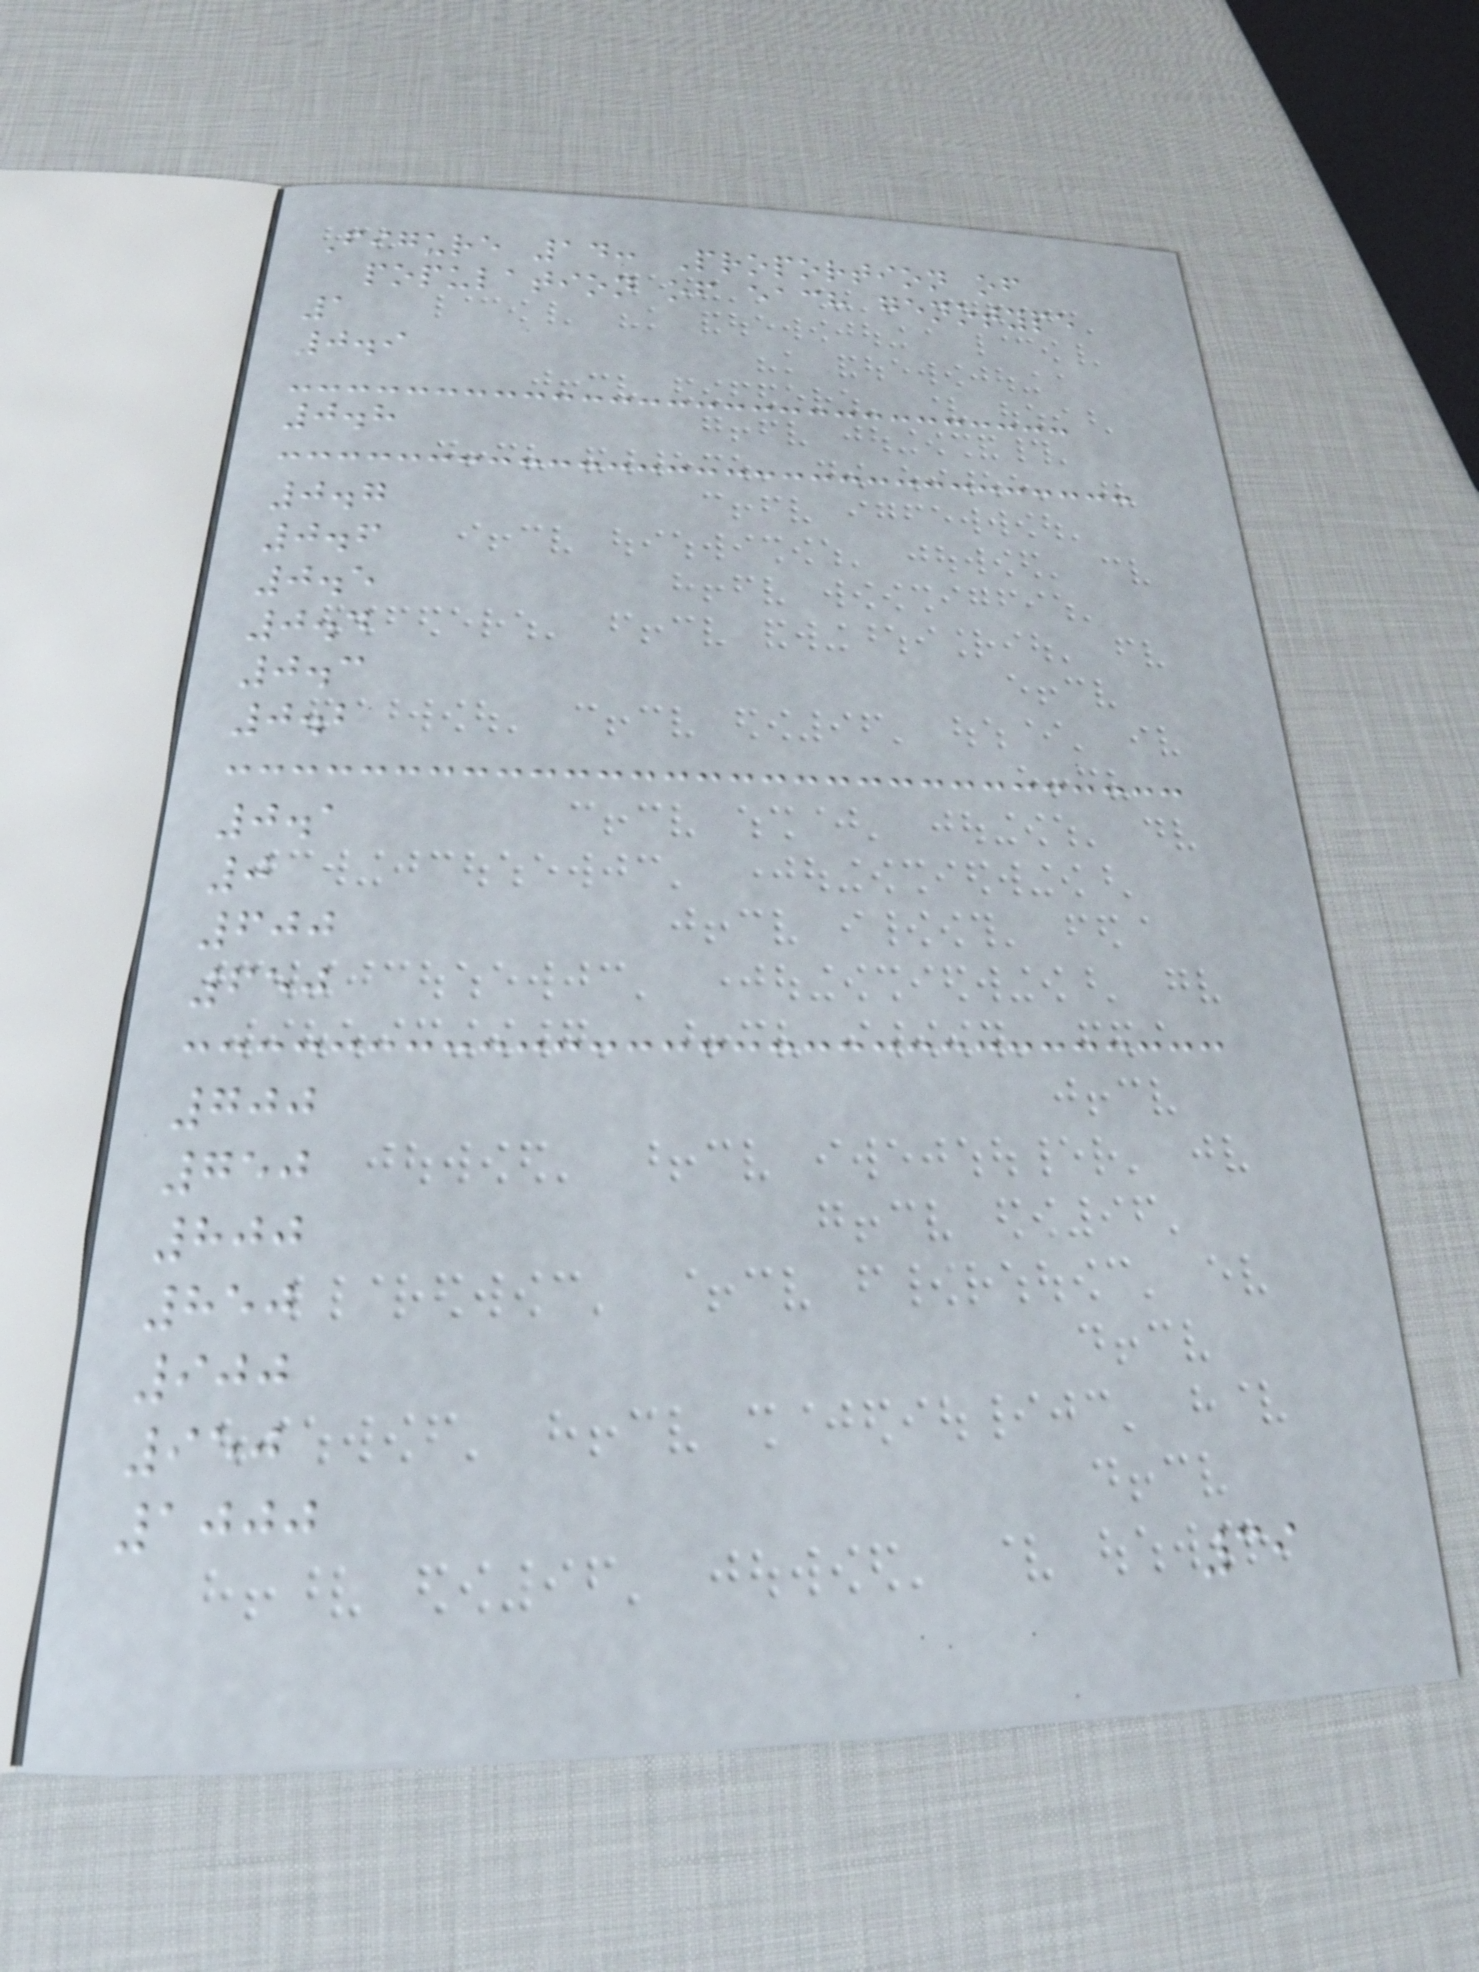Figure 14: Proportion of
population of each genotype
1
0.9
0.8
0.7
0.6
0.5
0.4
0.3
0.2
0.1
0
600
650
700
750
800
850
900
950
1000
39
